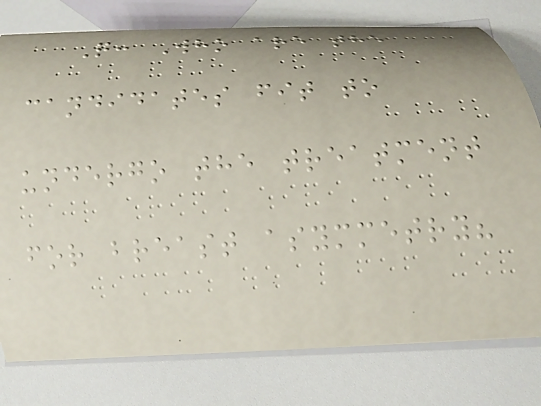Q: Who are the
candidates fit to
undergo the treatment
for breast asymmetry?
